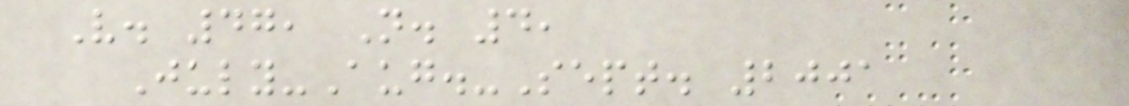V. 47, N. 4,
July-Aug.-Sept. 2001
